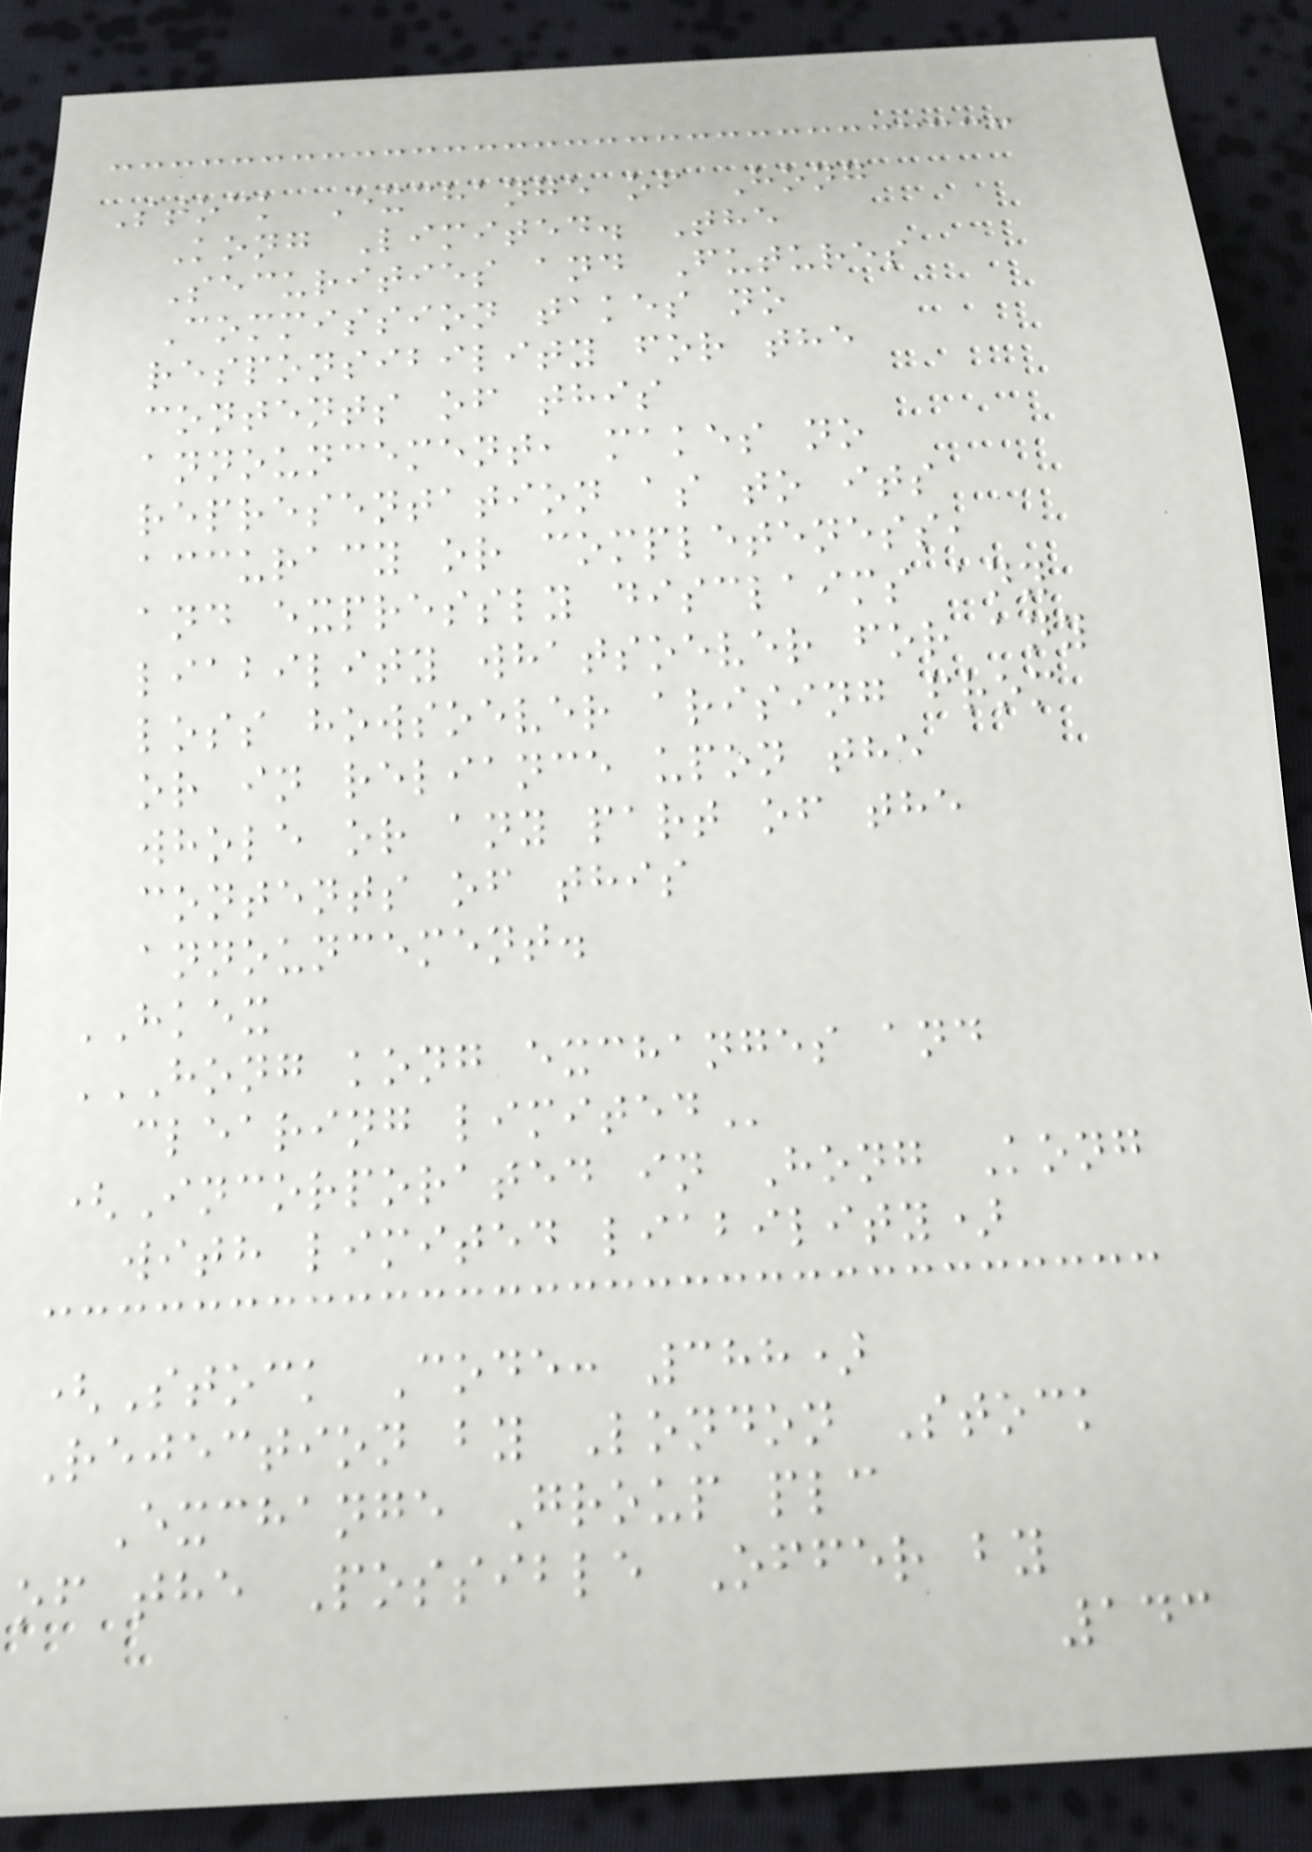Stock Exchange of Hong
Kong Limited. The
Securities and Futures
Commission takes no
responsibility for the
contents of this
announcement, makes no
representation as to its
accuracy or completeness,
and expressly disclaims any
liability whatsoever for any
loss howsoever arising from
or in reliance upon the
whole or any part of the
contents of this
announcement.
HKEX
HONG KONG EXCHANGES AND
CLEARING LIMITED
(Incorporated in Hong Kong
with limited liability)
(Stock Code: 388)
Rejection by London Stock
Exchange Group plc
of the Possible Offer by
143
